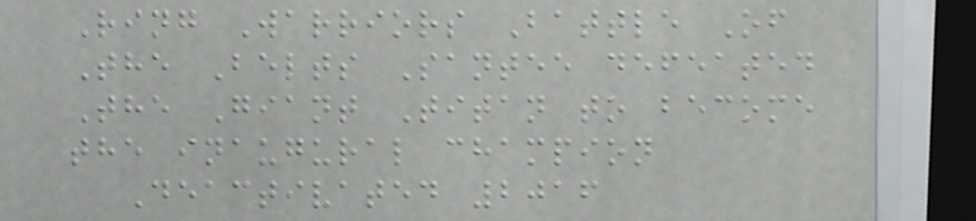Ring Warriors Battle Of
The Belts Santee defeated
The Giant Titan to become
the inaugural champion
Deactivated 2016
